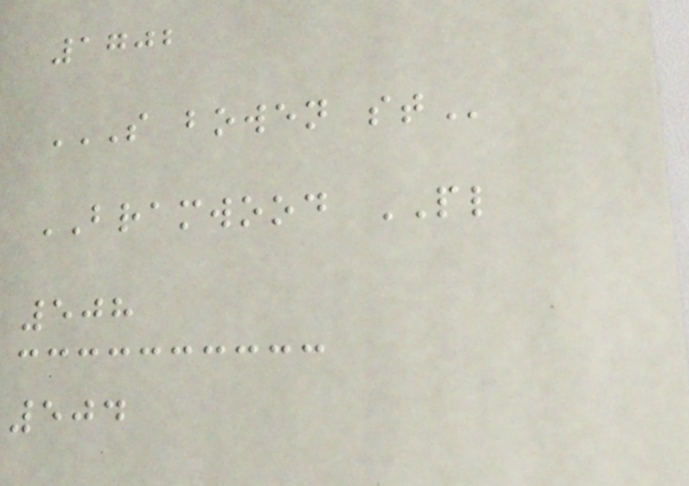1702
S BOWEN ST
BRAMWOOD PL
508
504
